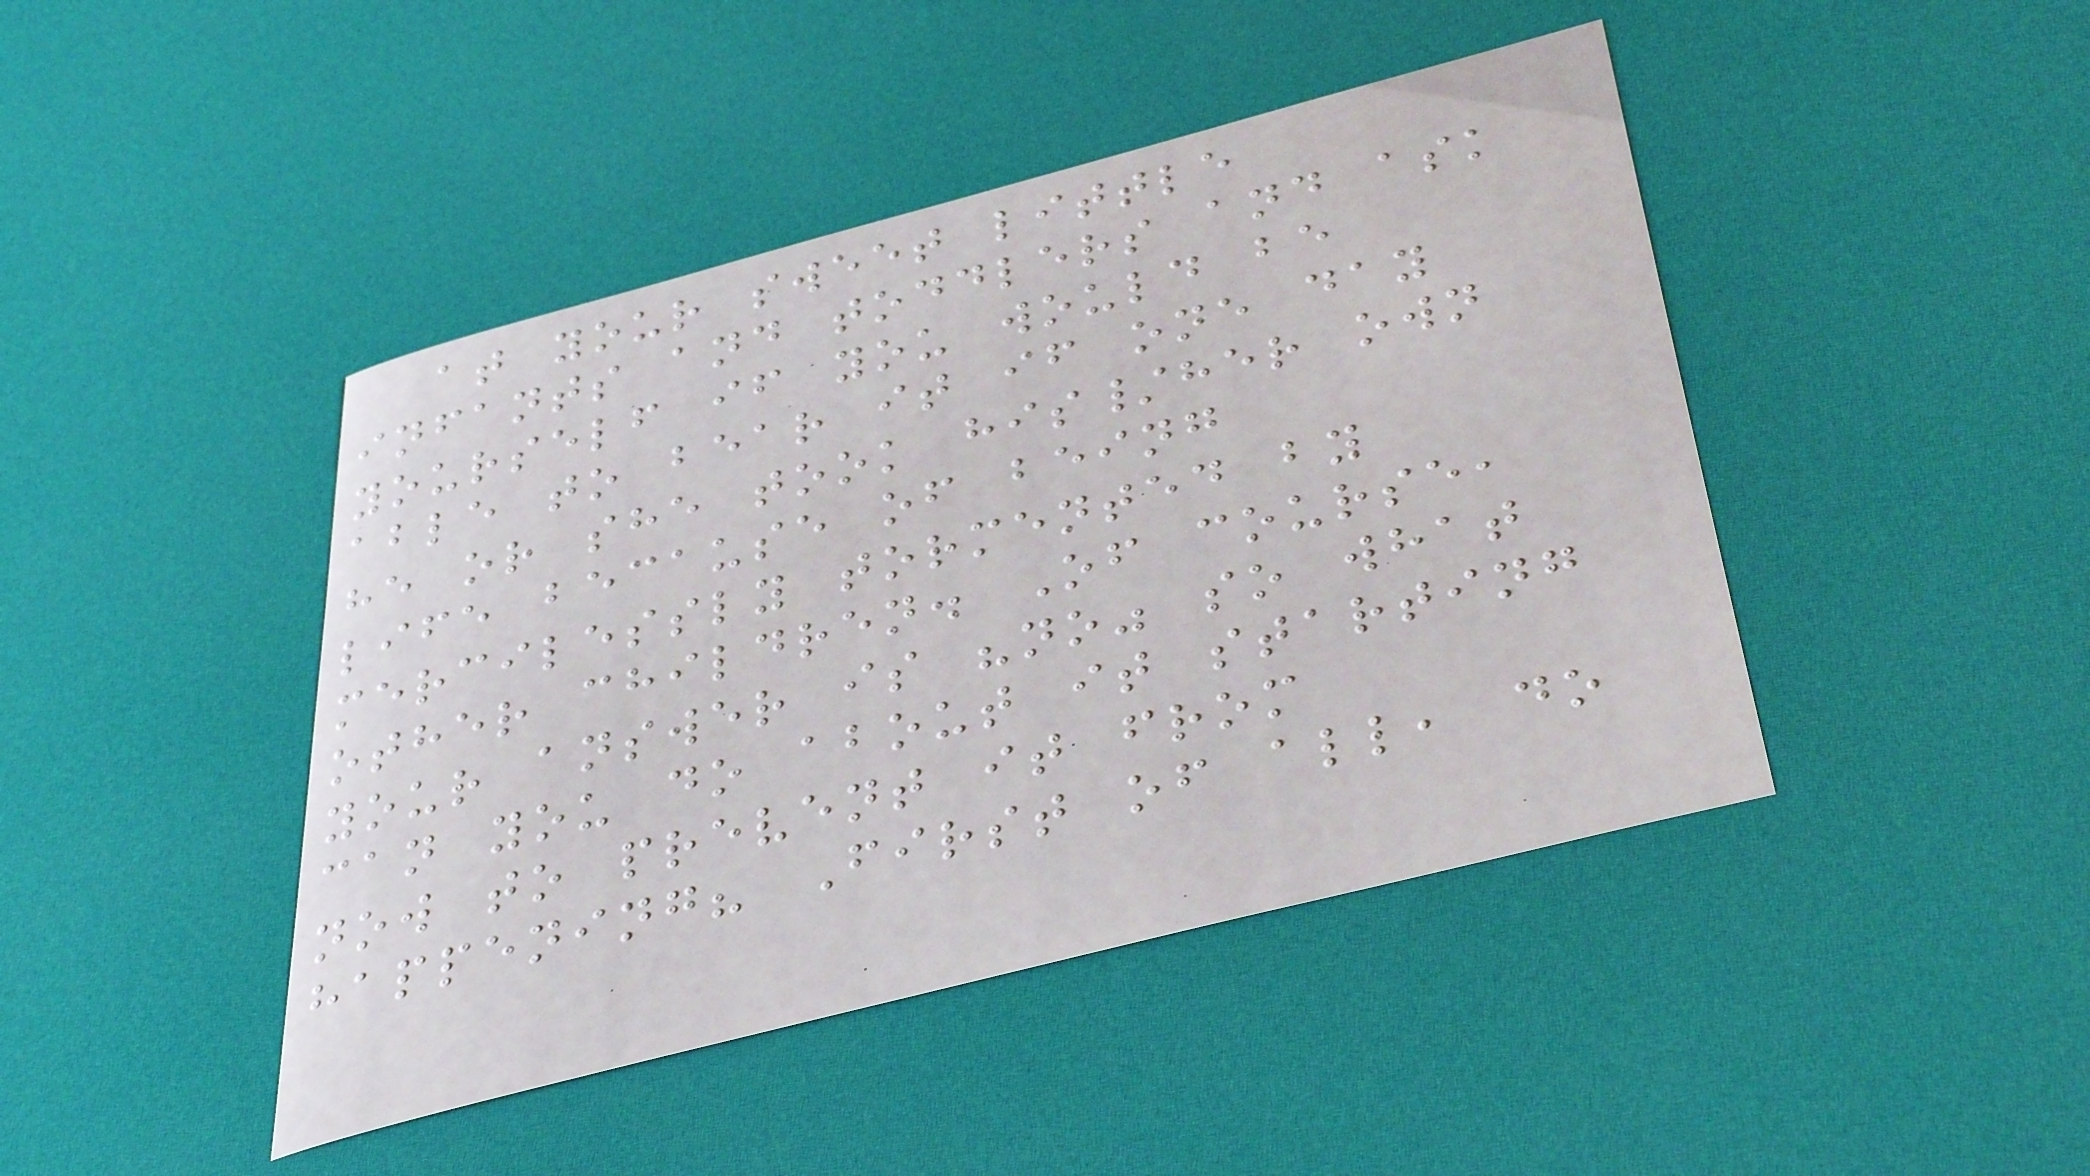at your sweet little
infants and toddlers and ask
yourself if you would be
able to bear it if one day
he or she took his/her own
life because of being
mercilessly tormented by
other children. Of course,
your answer is "no" so what
can you do about it starting
now to prevent it from
happening? First of all, do
